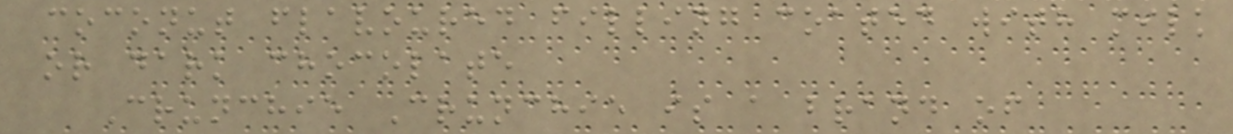coconut flavoured filling coated with milk
or dark chocolate
Crunchie Crunchie is a brand of
